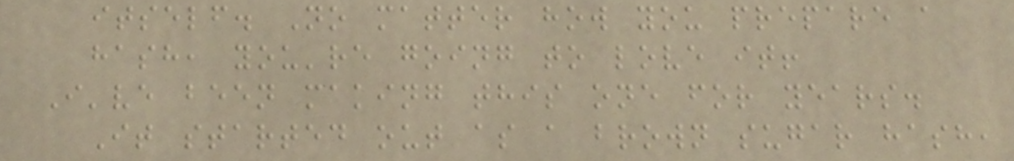itself. No matter how you prepare a
hash, you're going to love it!
I've been making this one for years.
It started out as a brown sugar hash,
